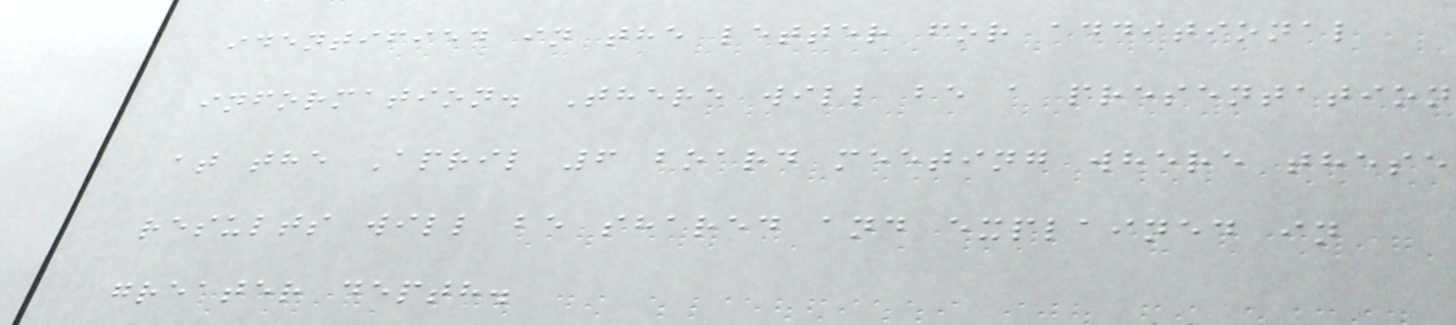identified in the letter for additional
information. There will be a presentation
at the April 6 board meeting where these
results will be shared and explained in
greater depth.
